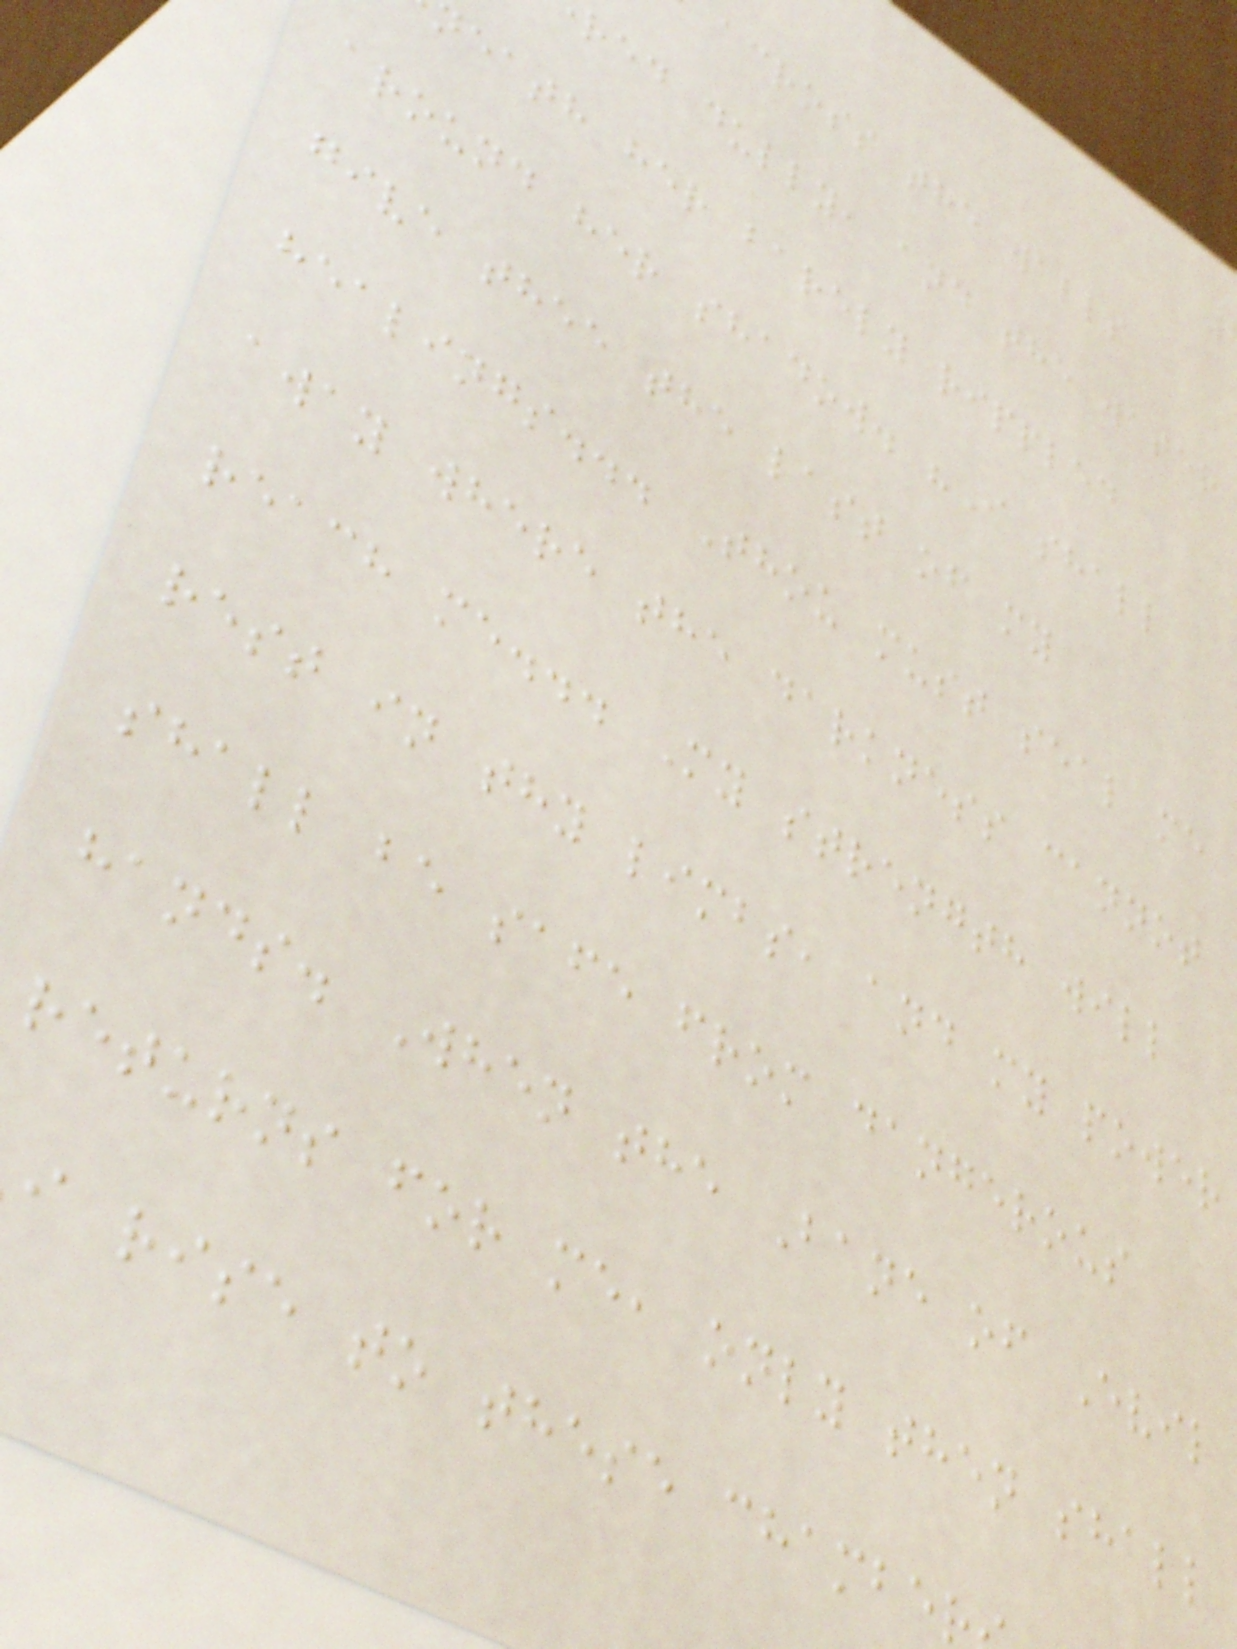across the walls
red dully, and the water
eath her barely rippled
around her shadow. "I shall
give thee the last of my
healings... Thou must seal me
away where the darkness cannot
reach me... My strength will
rest in thy limbs, and my power
shall be safe from dangerous
hands. When the Bane of Evil
returns for me, only then shall
i rise to these chambe
